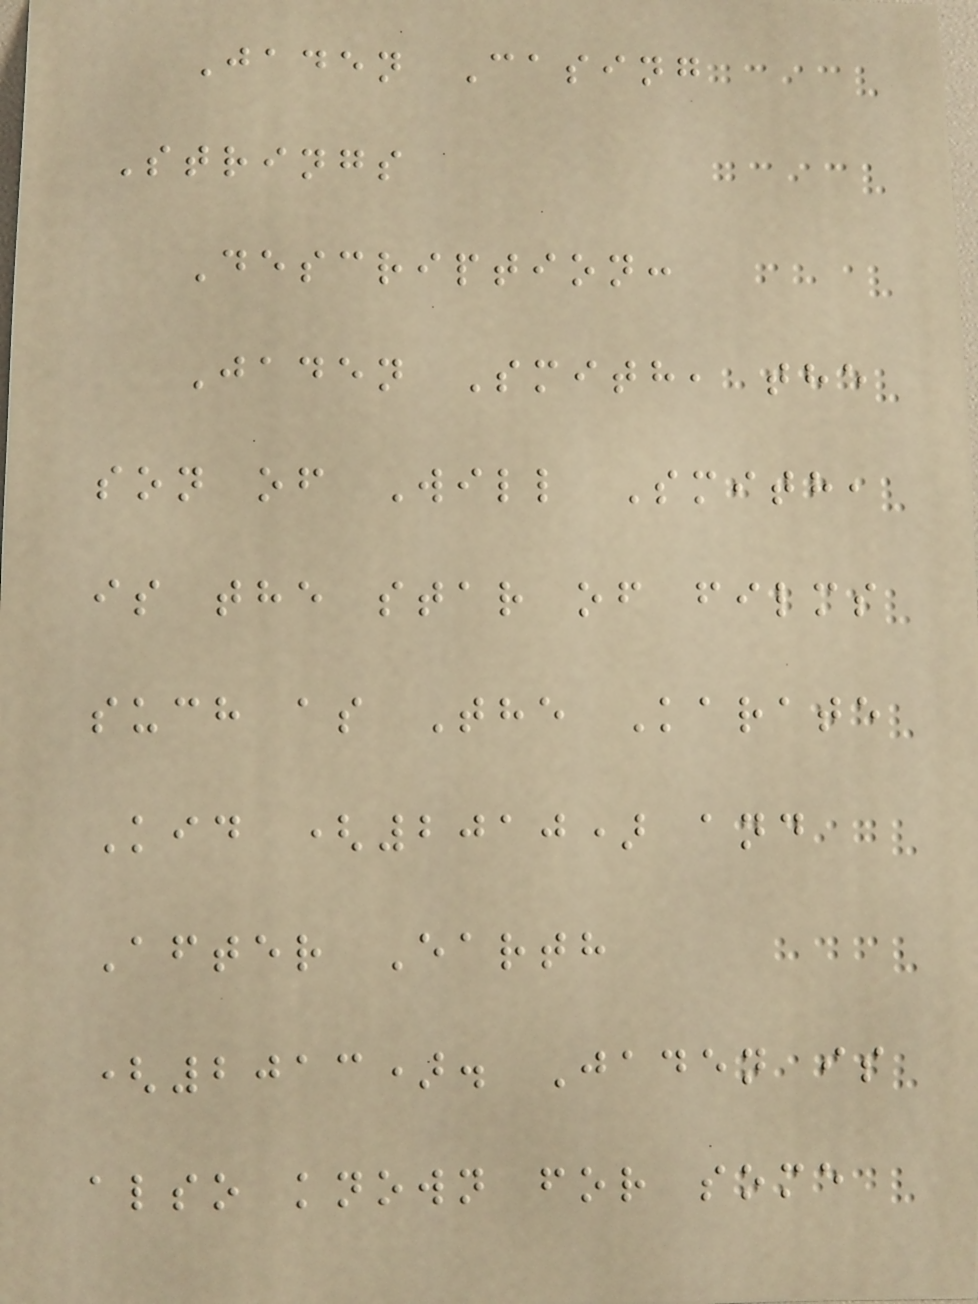Jaden Casing
Strings
Description:
Jaden Smith, the
son of Will Smith,
is the star of films
such as The Karate
Kid (2010) and
After Earth
(2013). Jaden is
also known for some
